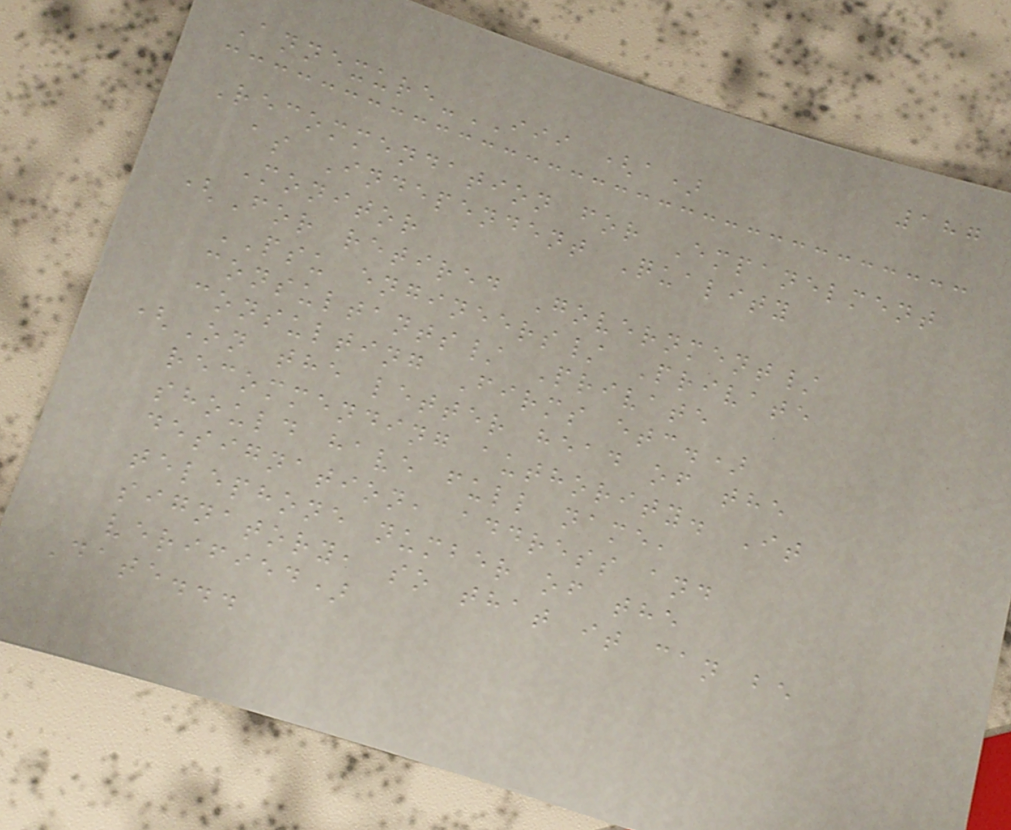187
Annexure-III (a)
Recommendation for Empanelment
as Independent Quality
Monitor
(For retired Government/
PSU engineers/ Private
consultants/ Private
consulting Firms etc.)
(On the letter head of the
recommending authority. It
should have full name,
designation, address and
telephone number of the
signatory, so that it can be
verified)
Date...
